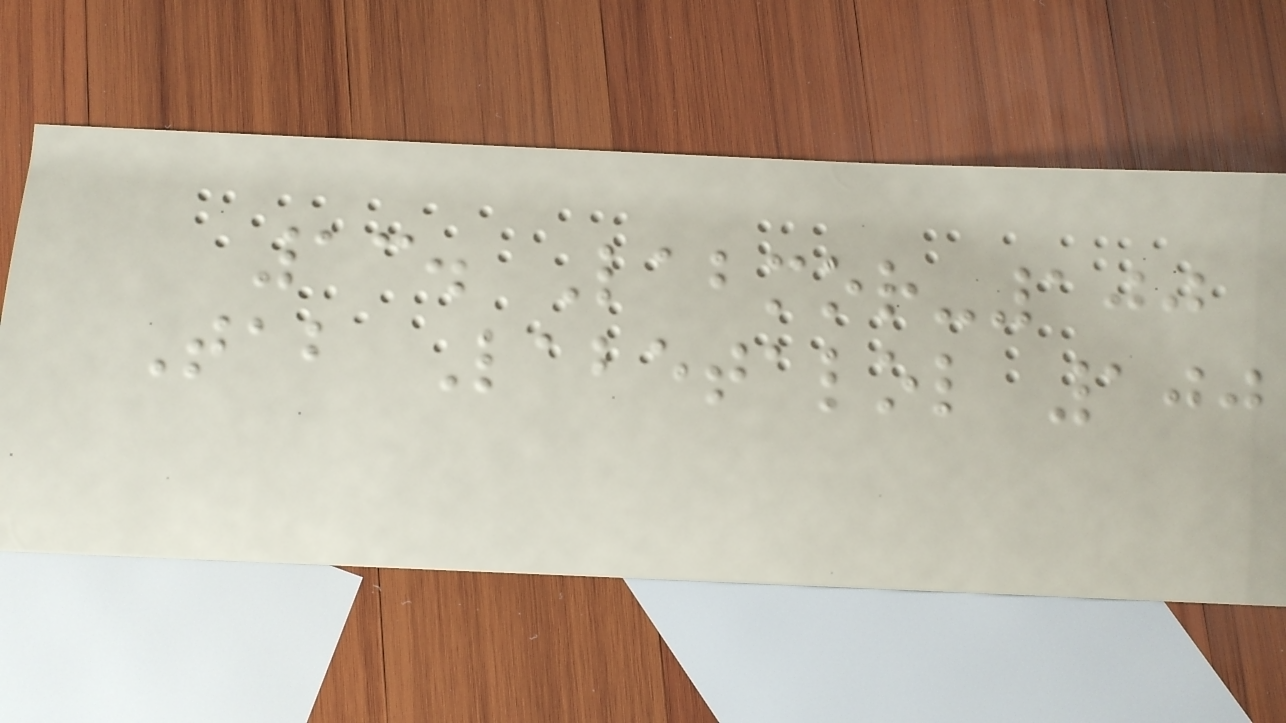13. Labmor-100
Tab Labetalol 100
